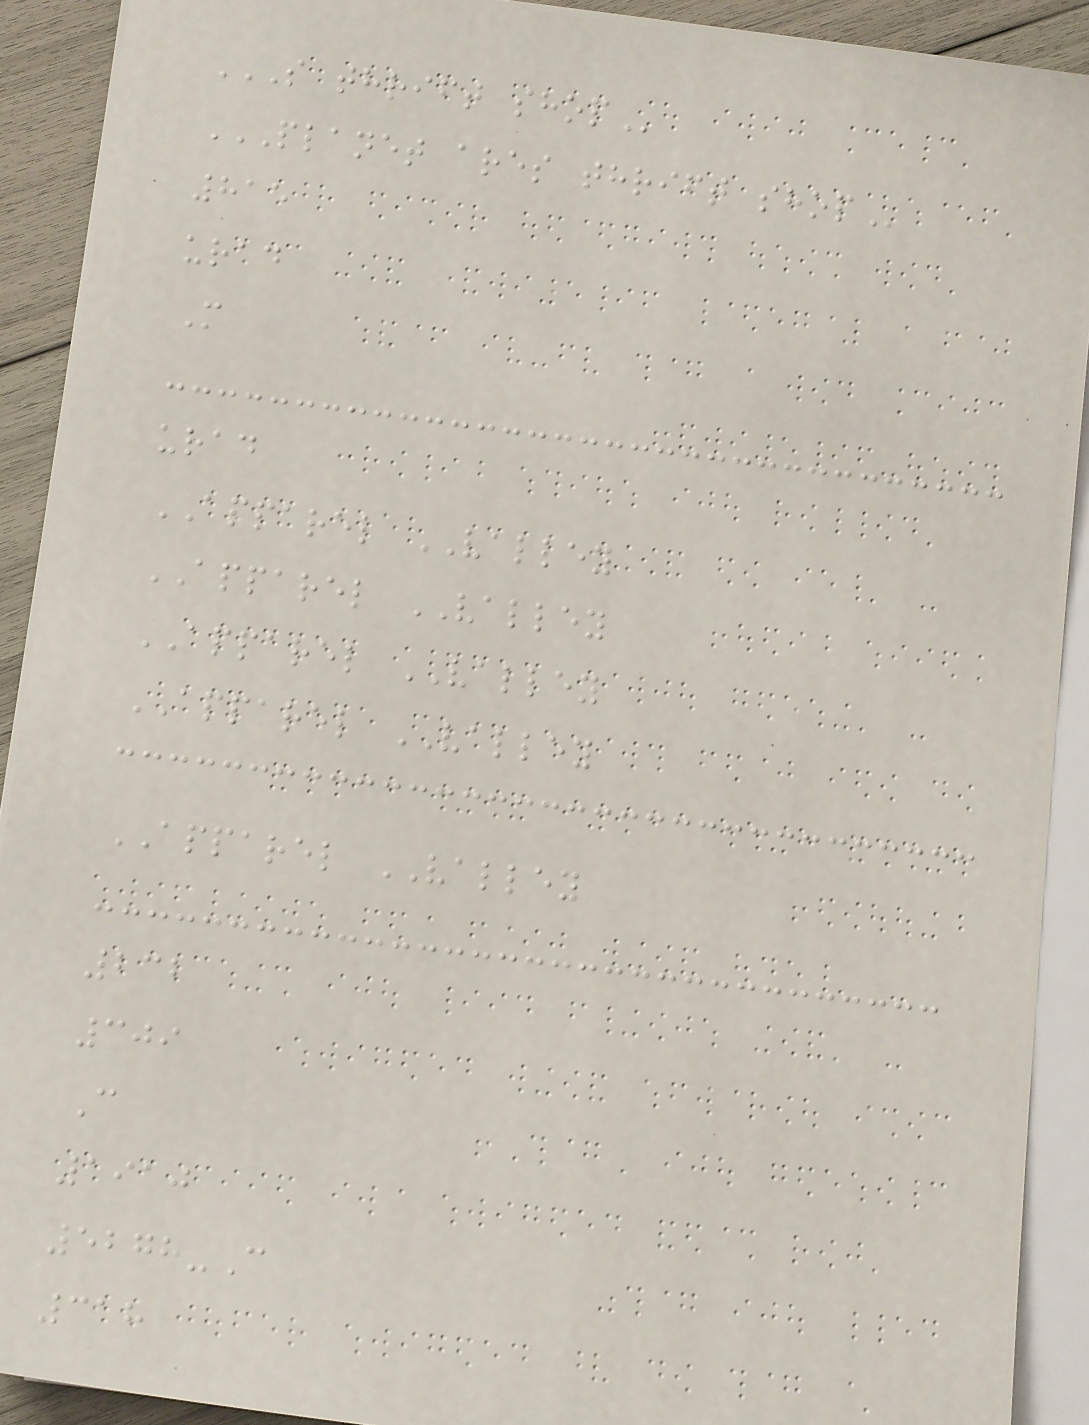S THRIFT SHOP
PLANET ARES THRIFT SHOP
815
urad
M
urad
APPAREL VALLEY
APPAREL VALLEY
APPAREL VALLEY
APPAREL VALLEY
APPAREL VALLEY
232
309
C
1910
5278-C
318
